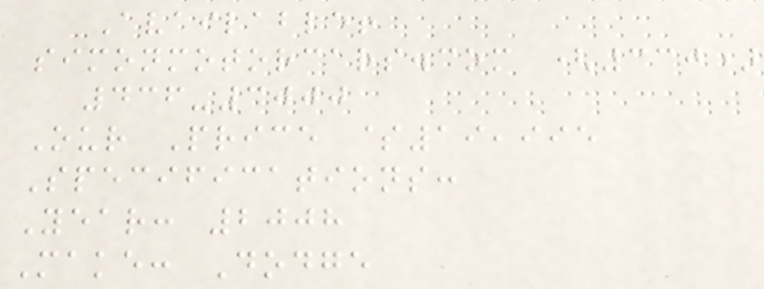Available!
simonmotorcars.com (330)
436-3000
Our Price $19,995
Specifications:
Year: 2008
Make: Dodge
